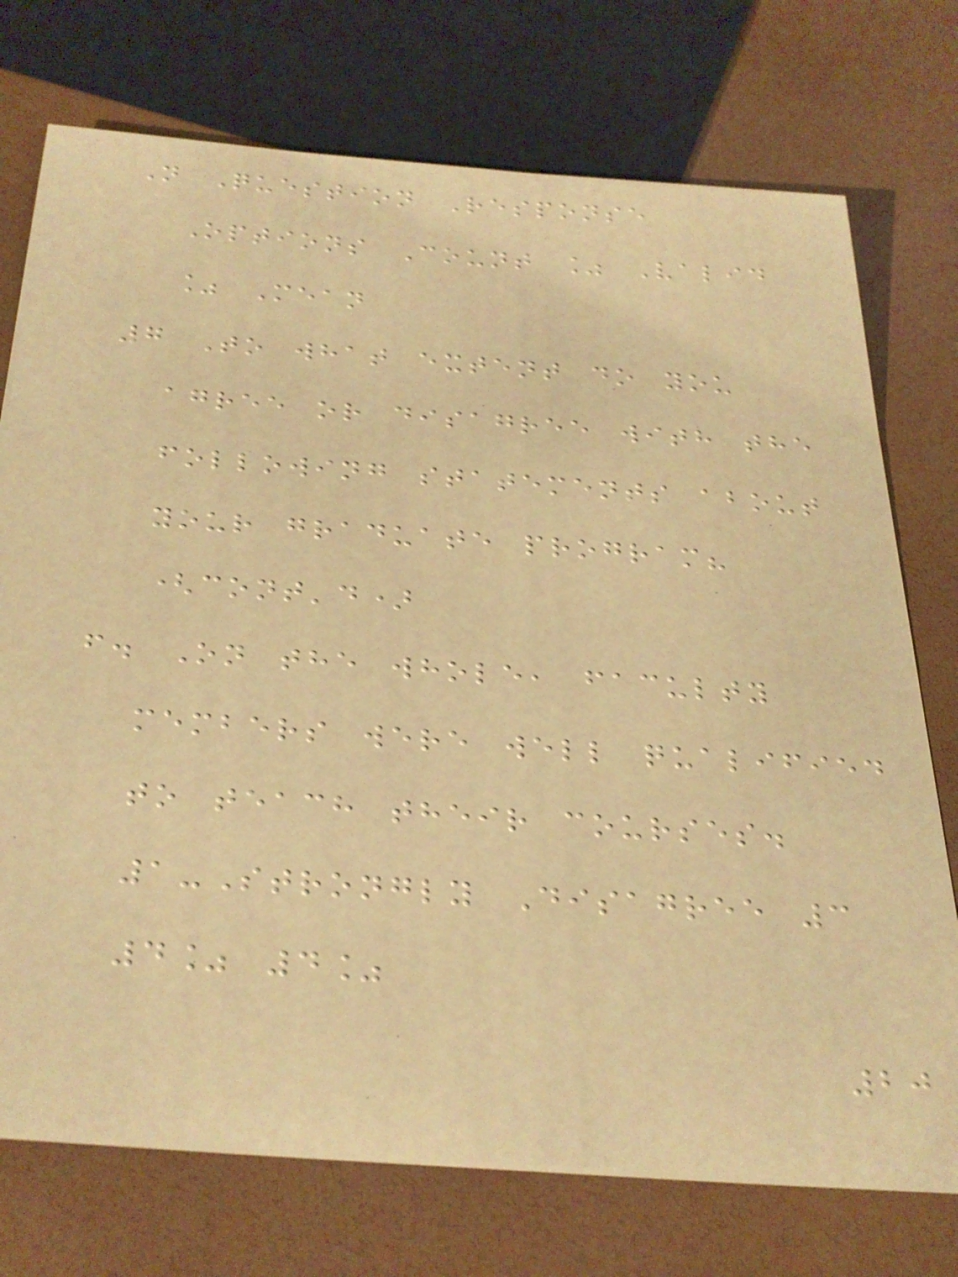N Question Response
Options Count % Valid
% Mean
7 To what extent do you
agree or disagree with the
following statements about
your graduate program?
(cont'd)
f. On the whole, faculty
members were well qualified
to teach their courses.
1-Strongly Disagree 3
4% 4%
20
